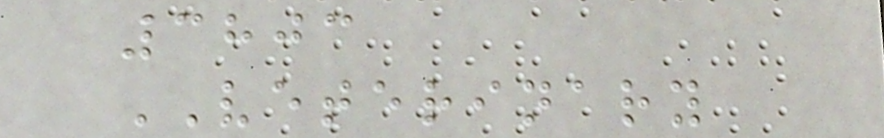3803
VETERINARY
